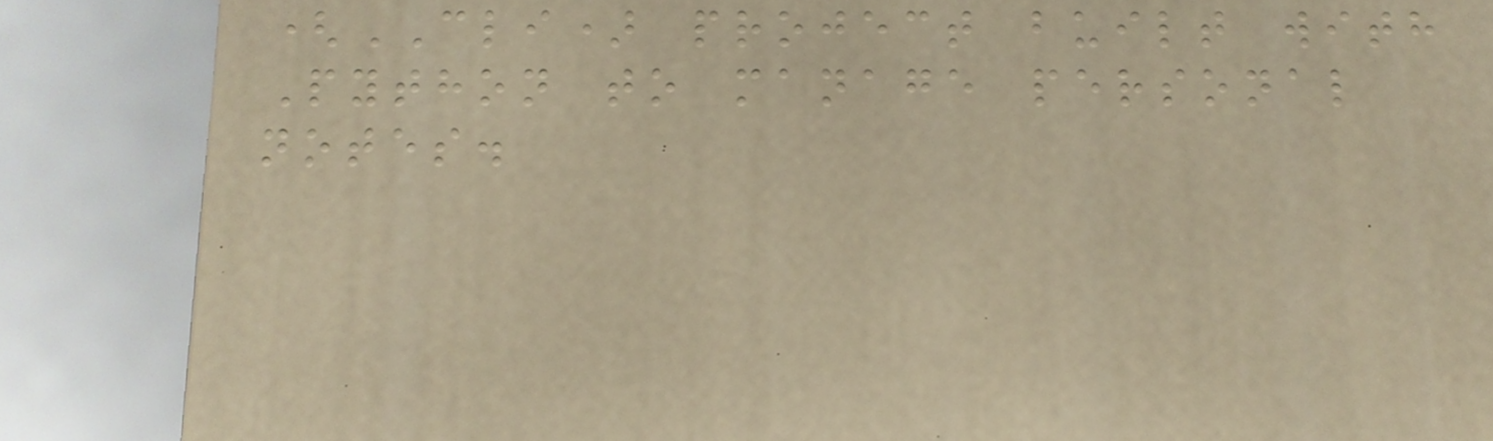(CLI) project built with
Python to manage personal
notes.
